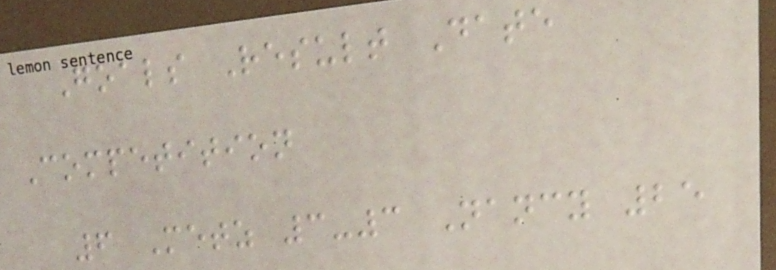Goals Result Date
Competition
6 Metz 3-3 Nancy 25
